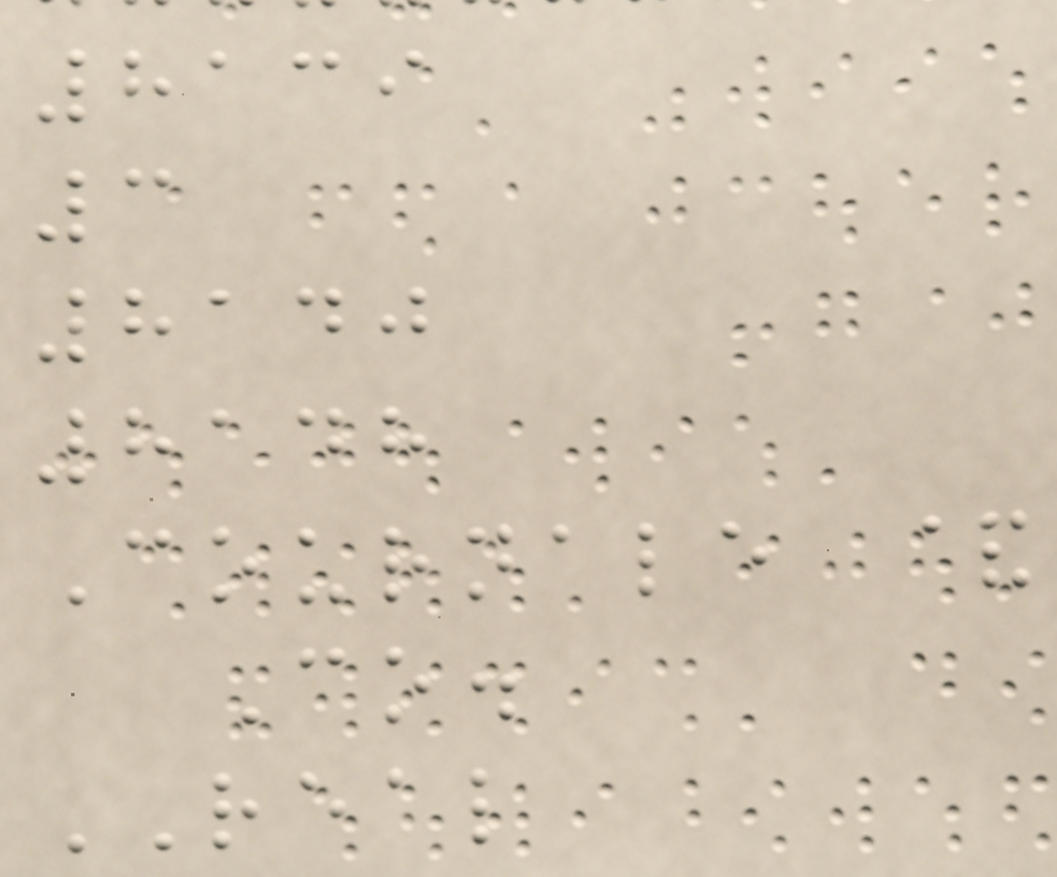8139
3
8140
8148
Cournale &
Co.
REAL
